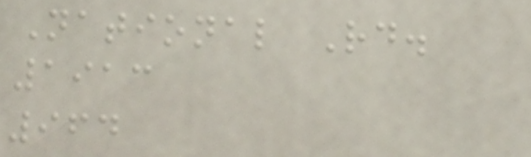National Rd.
1913
964
